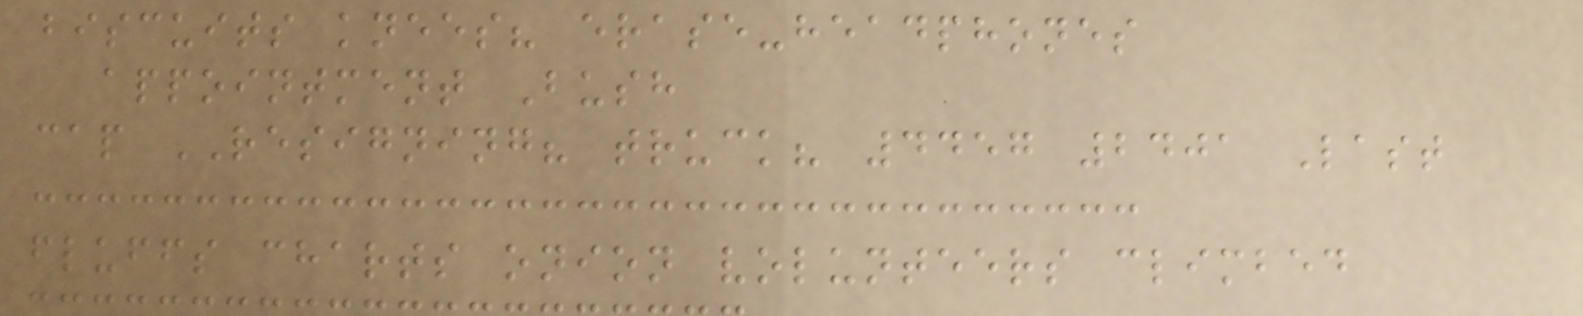biscuits knees? erase-headphones
appointment Bush
cap RESIGNING? truck? 4457 2401 Last
fluffs charts onion volunteers climbed
